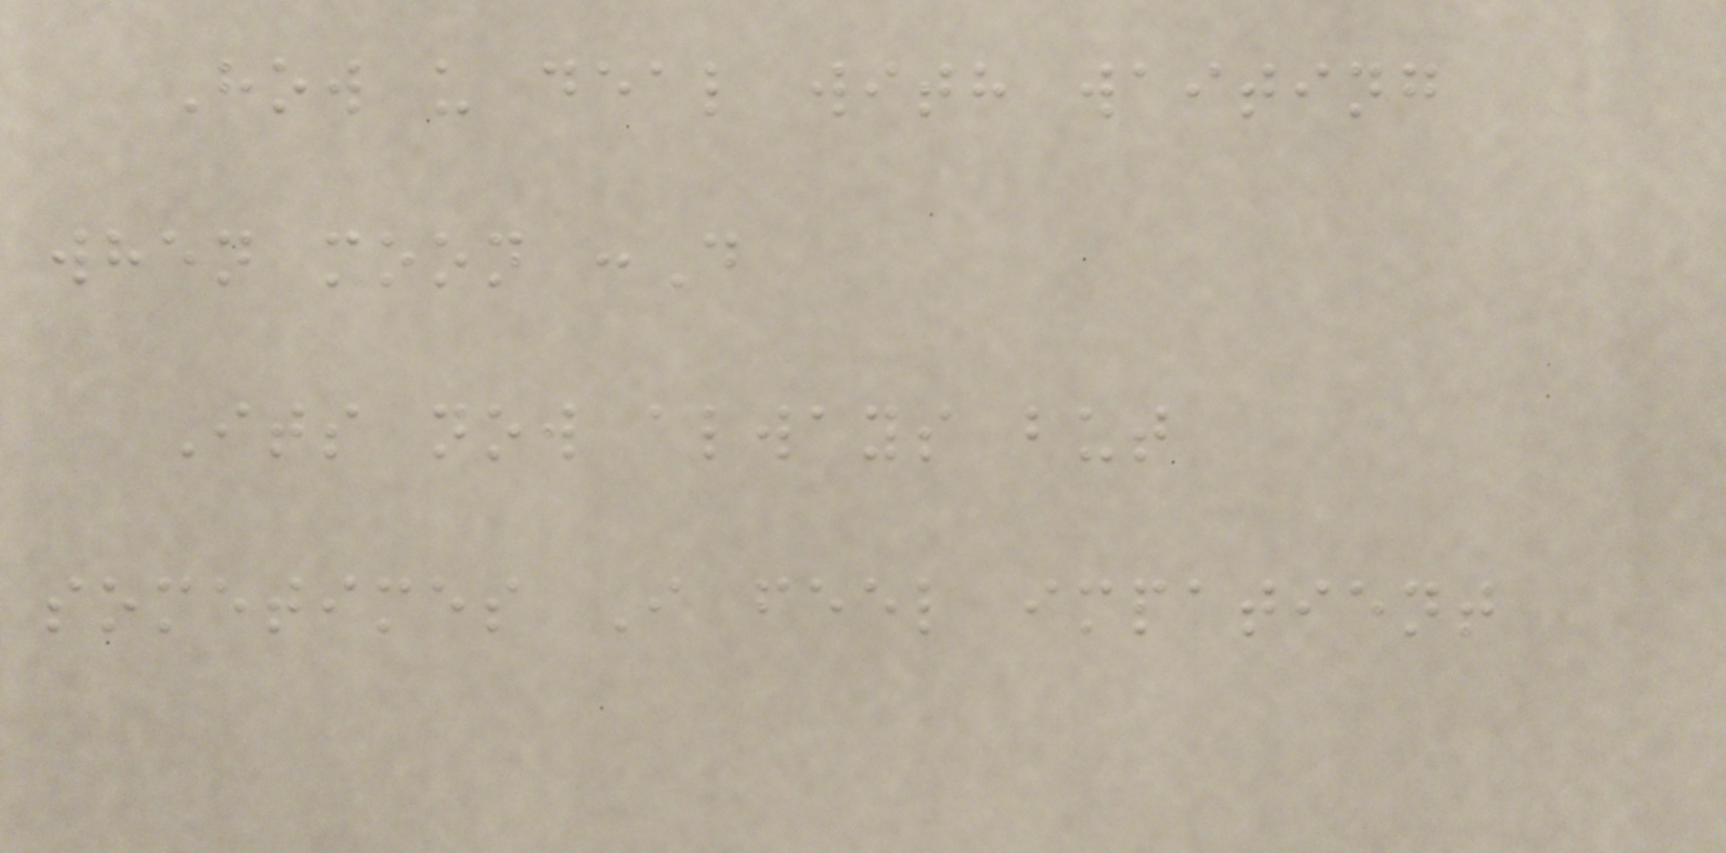How u deal with waiting
when moon :D
Its now always but
sometimes I feel impatient
